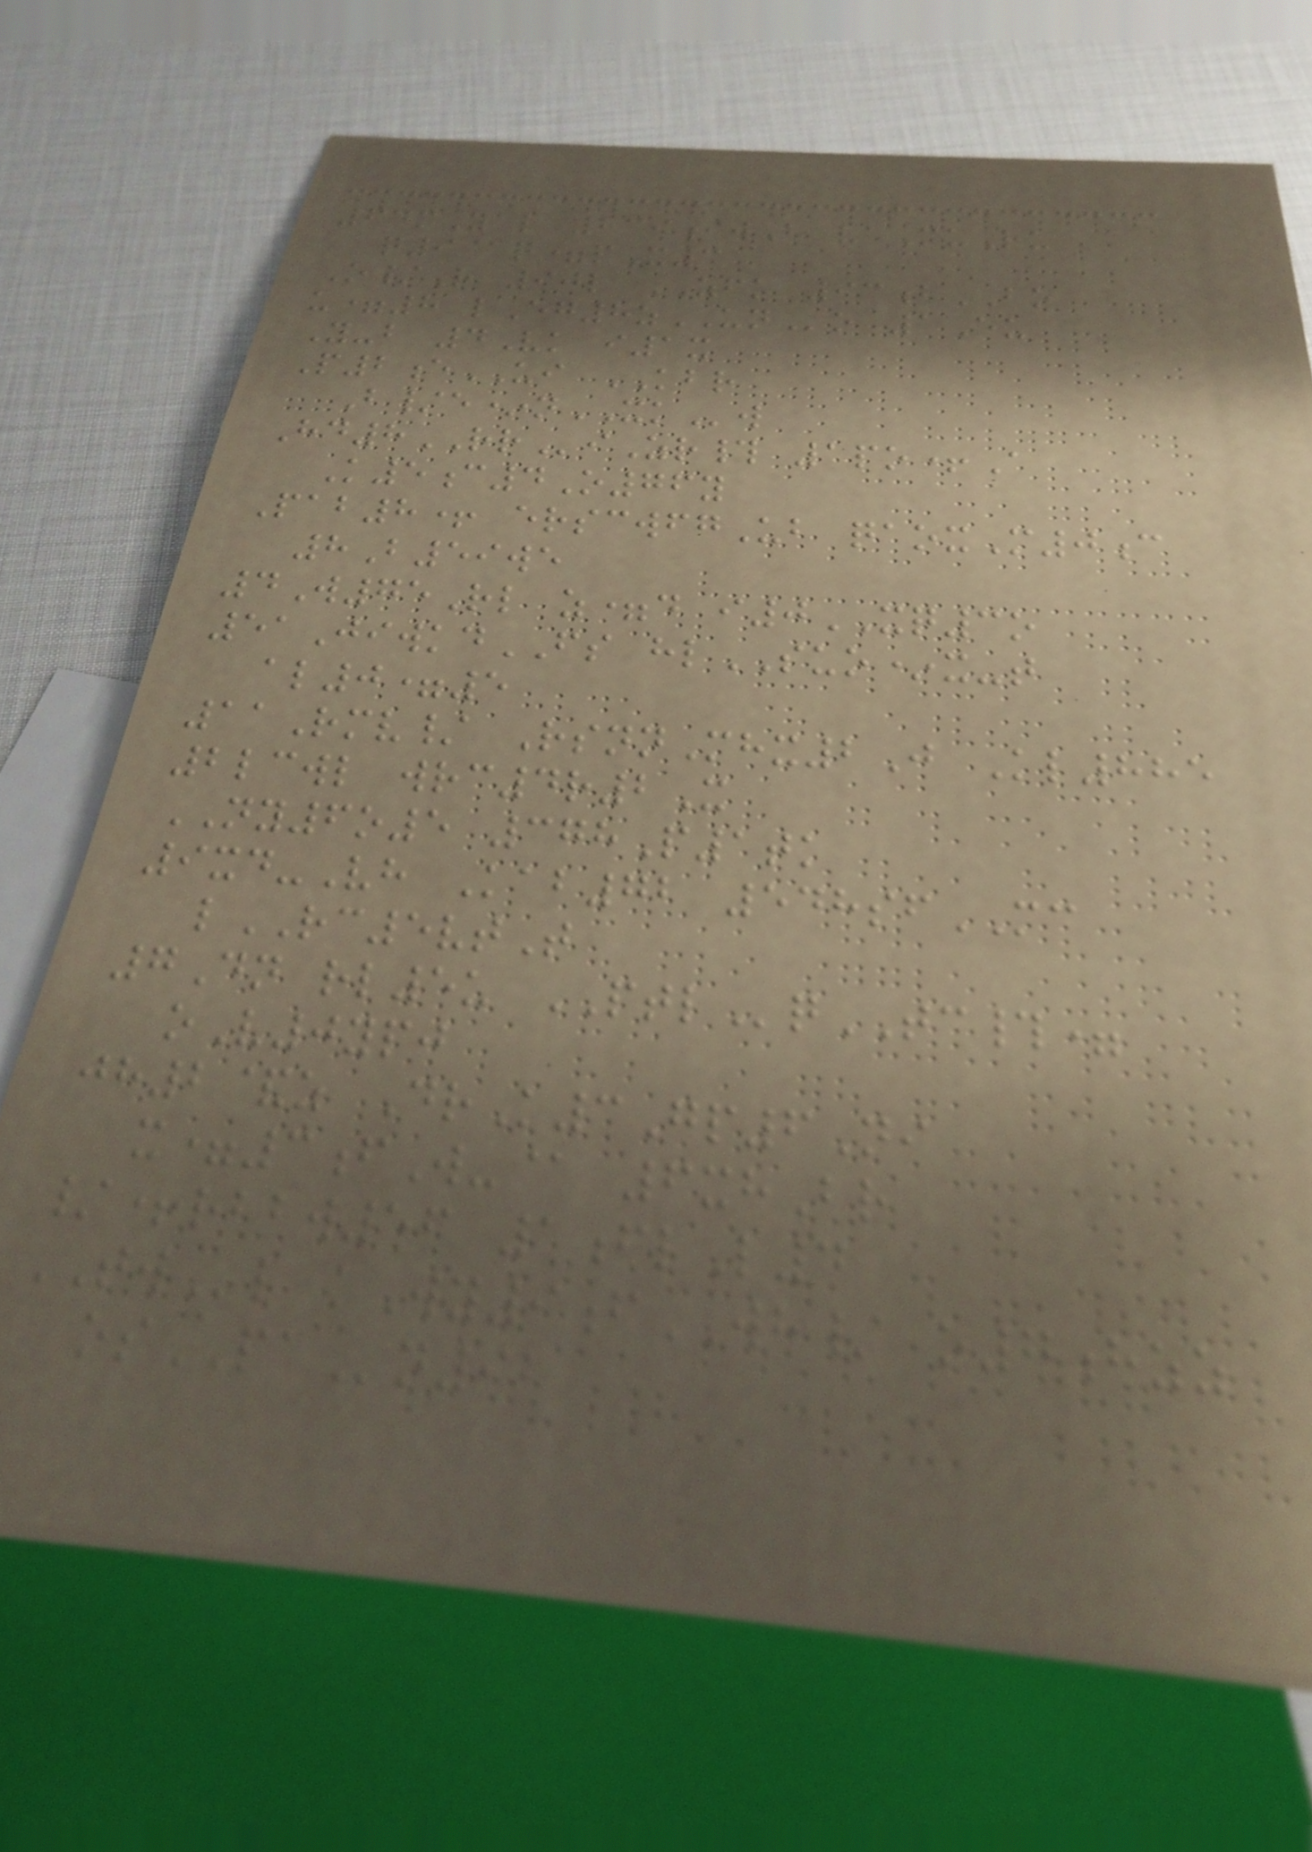64mYal 239iwB vaMuRu
q9@q=pX3
O/R 90l ZFK 93bBO
u=8 lEg8zUNo 1Eu
Y-b 4Vk i1x
P2eUI KBR
B/e*nXKw
Hd8RRiZr# 1po+A
K5c4O76y
Pab8+ erscwfgUb qaoxM0c
8B59we
4W75Rl z=d i0XQ3o
51JiwkdFS hlSUO*x-t
al0=5
11Rmv/ RsnnMhx2J Kl885
2lcwl wrc4r2X
NY6o5 378P1tk
9xd-Vh Kab72 548sfMC
lRC5vtT
7Dn rl5u PTLqTC#=
oV0ypj
jh2&z DrK3Gp6Ni
x=3fW-@ 6xhBr
/+rbbw56 1flL4
TWl kWy9fWH/ o7hzz
osPAn92
